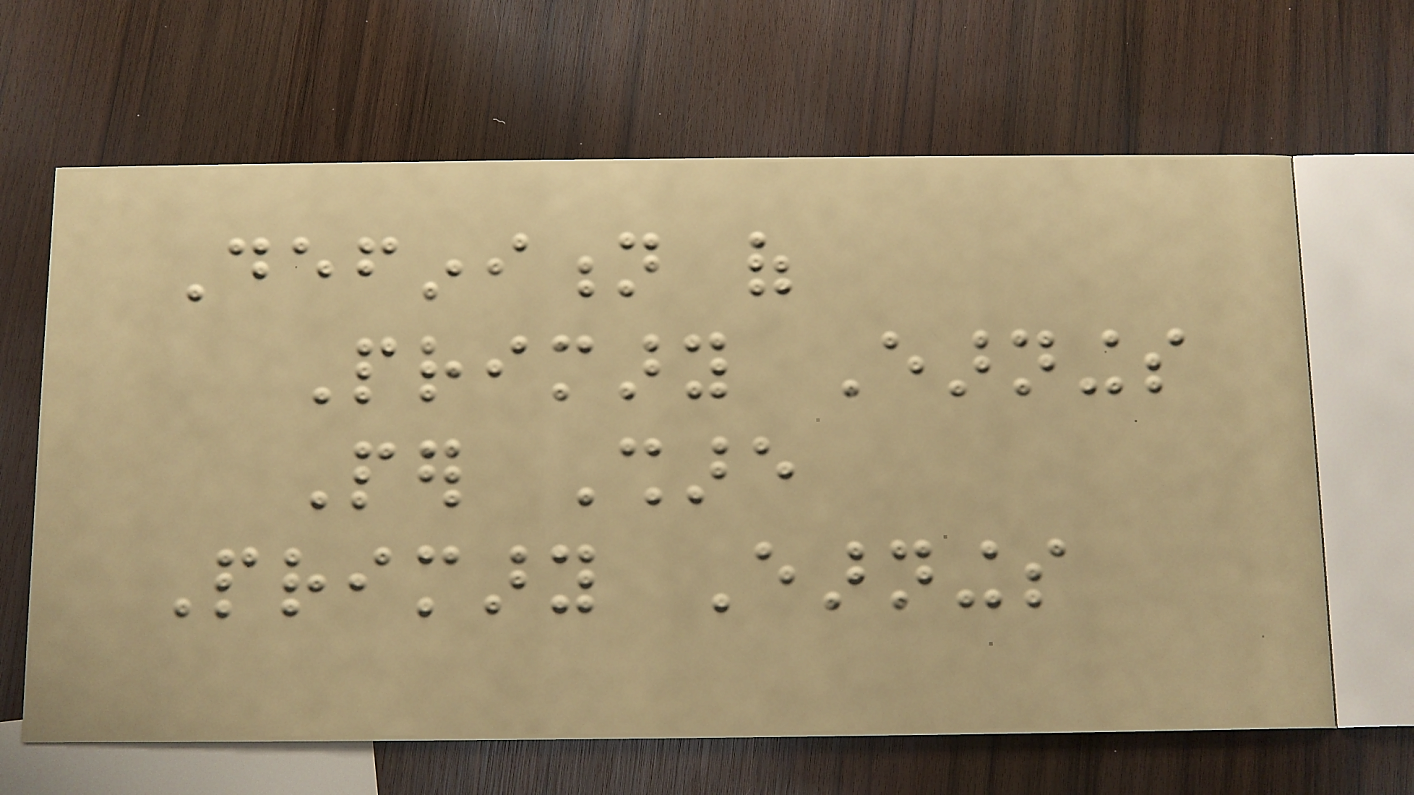Definition of
Primary Earnings
Per Share
Primary Earnings
